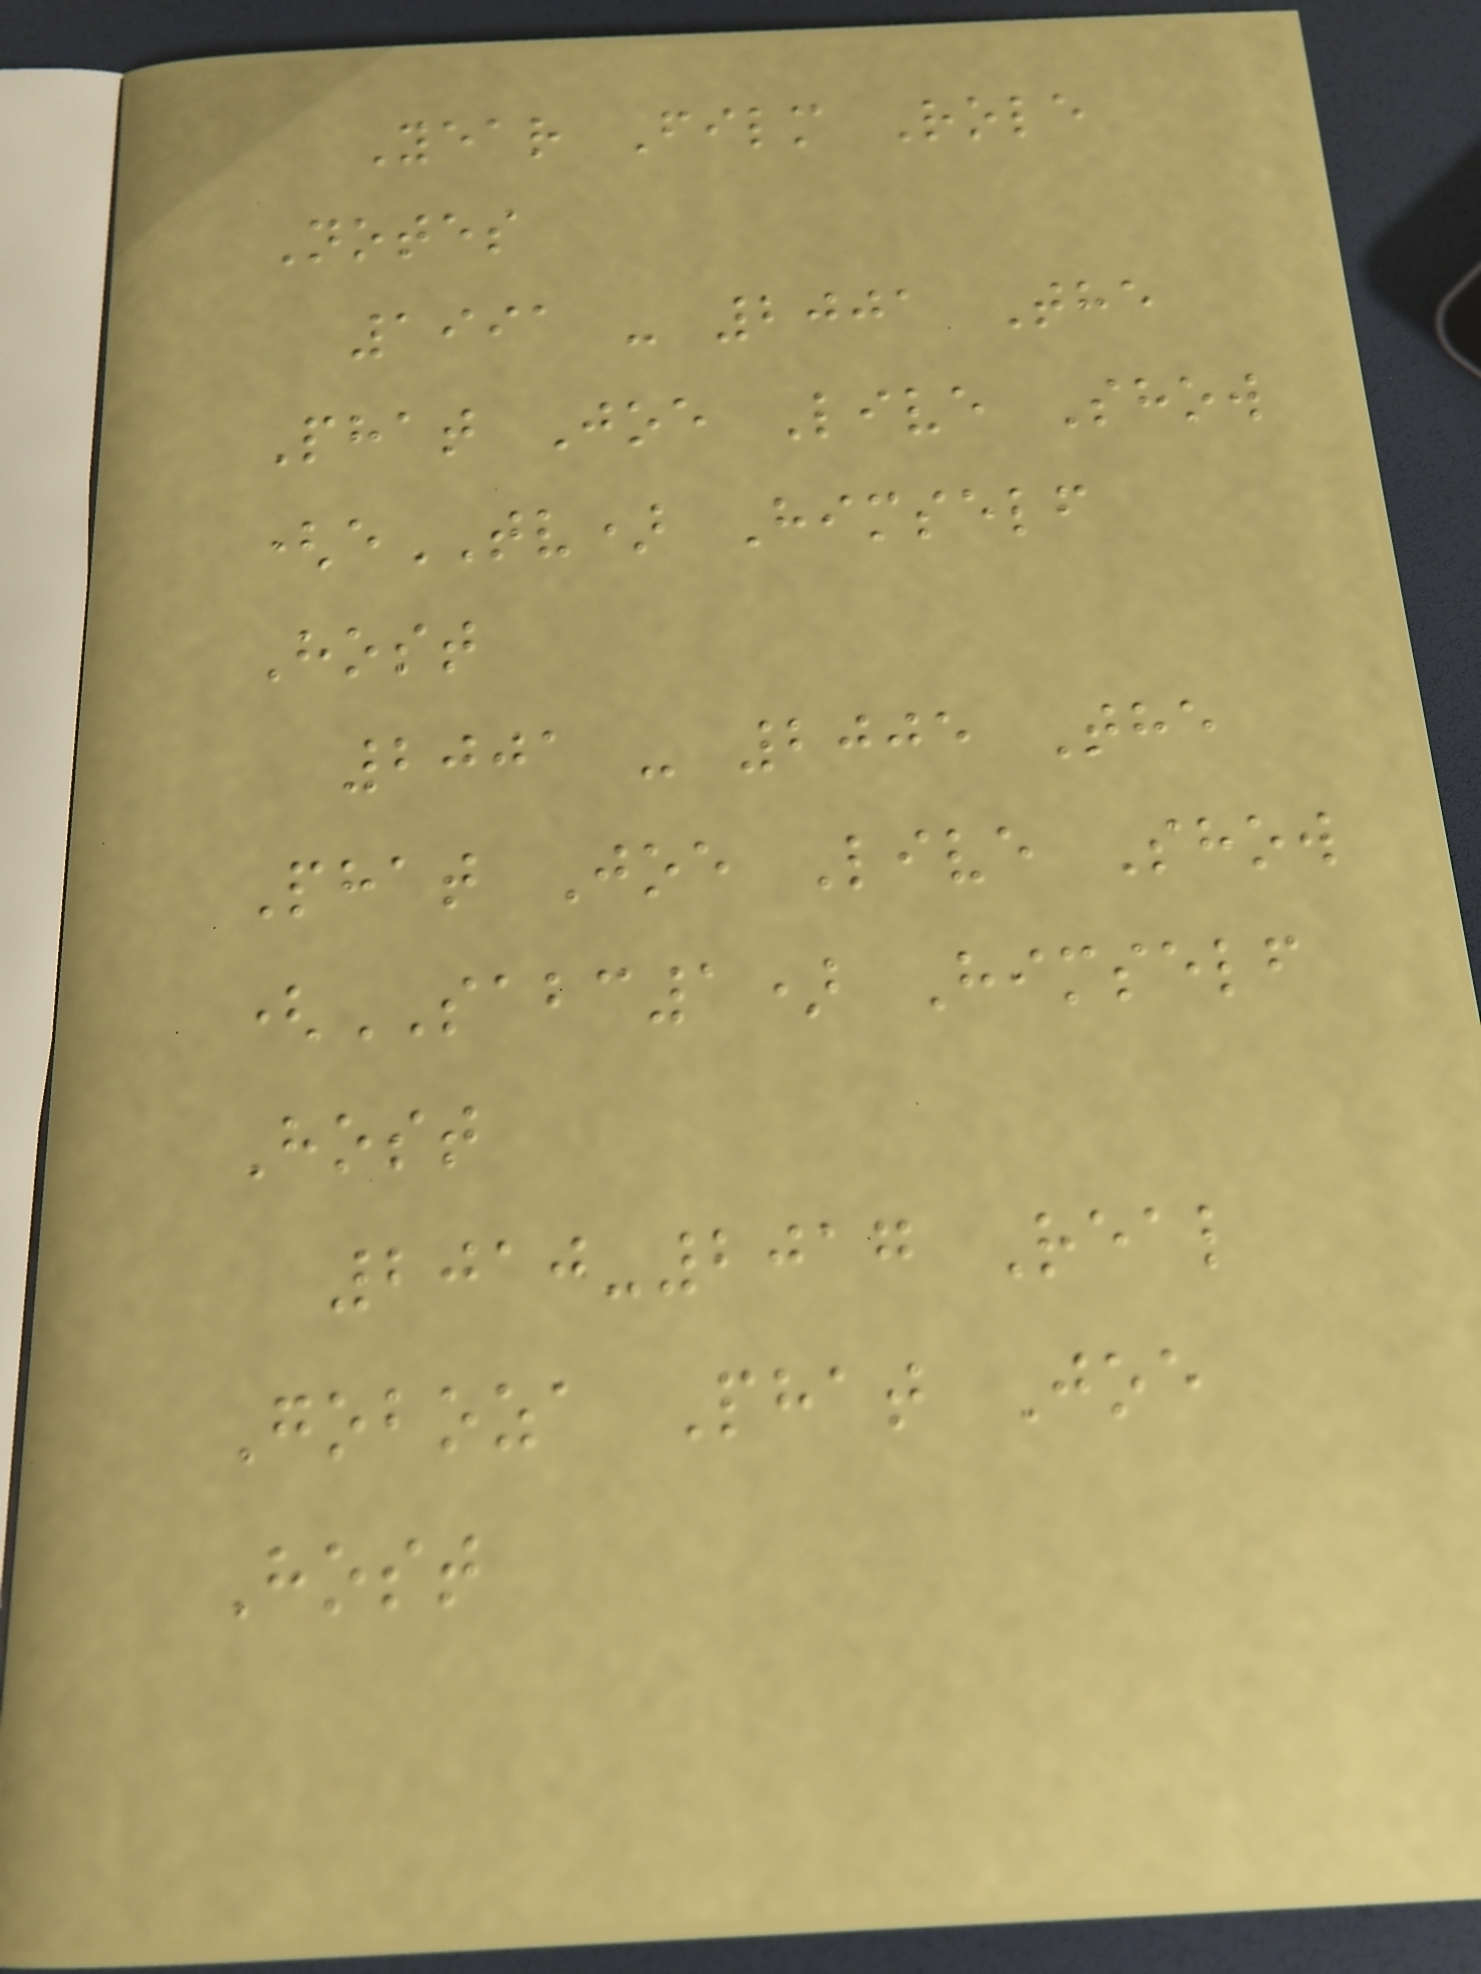Year Film Role
Notes
1991 - 2001 The
Phat Joe Live Show
(eTV) Himself
Host
2001 - 2005 The
Phat Joe Live Show
(SABC1) Himself
Host
2010-2017 Real
Goboza Phat Joe
Host
